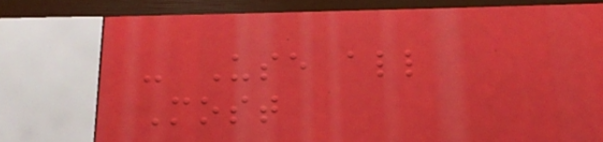- Use all
Most
